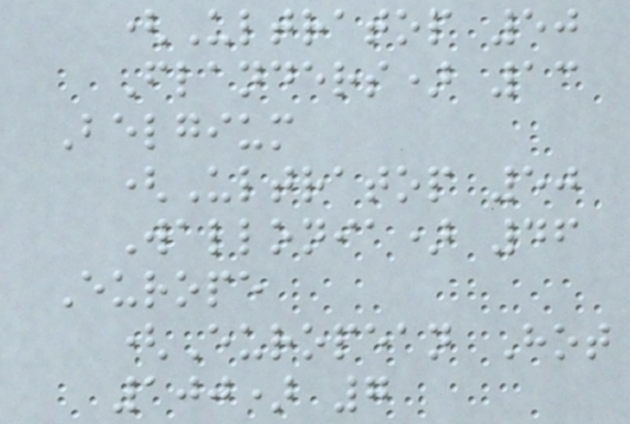(Ultratop 50
Flanders) 13
Belgium
(Ultratop 50
Wallonia) 46
Europe
(European Hot
100) 7
